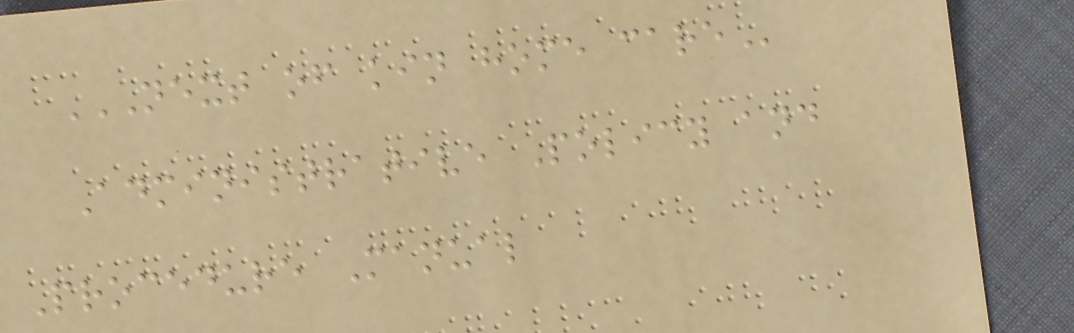NEXT OF KIN HOME CARE
Administrative Policy and
Procedure Manual
